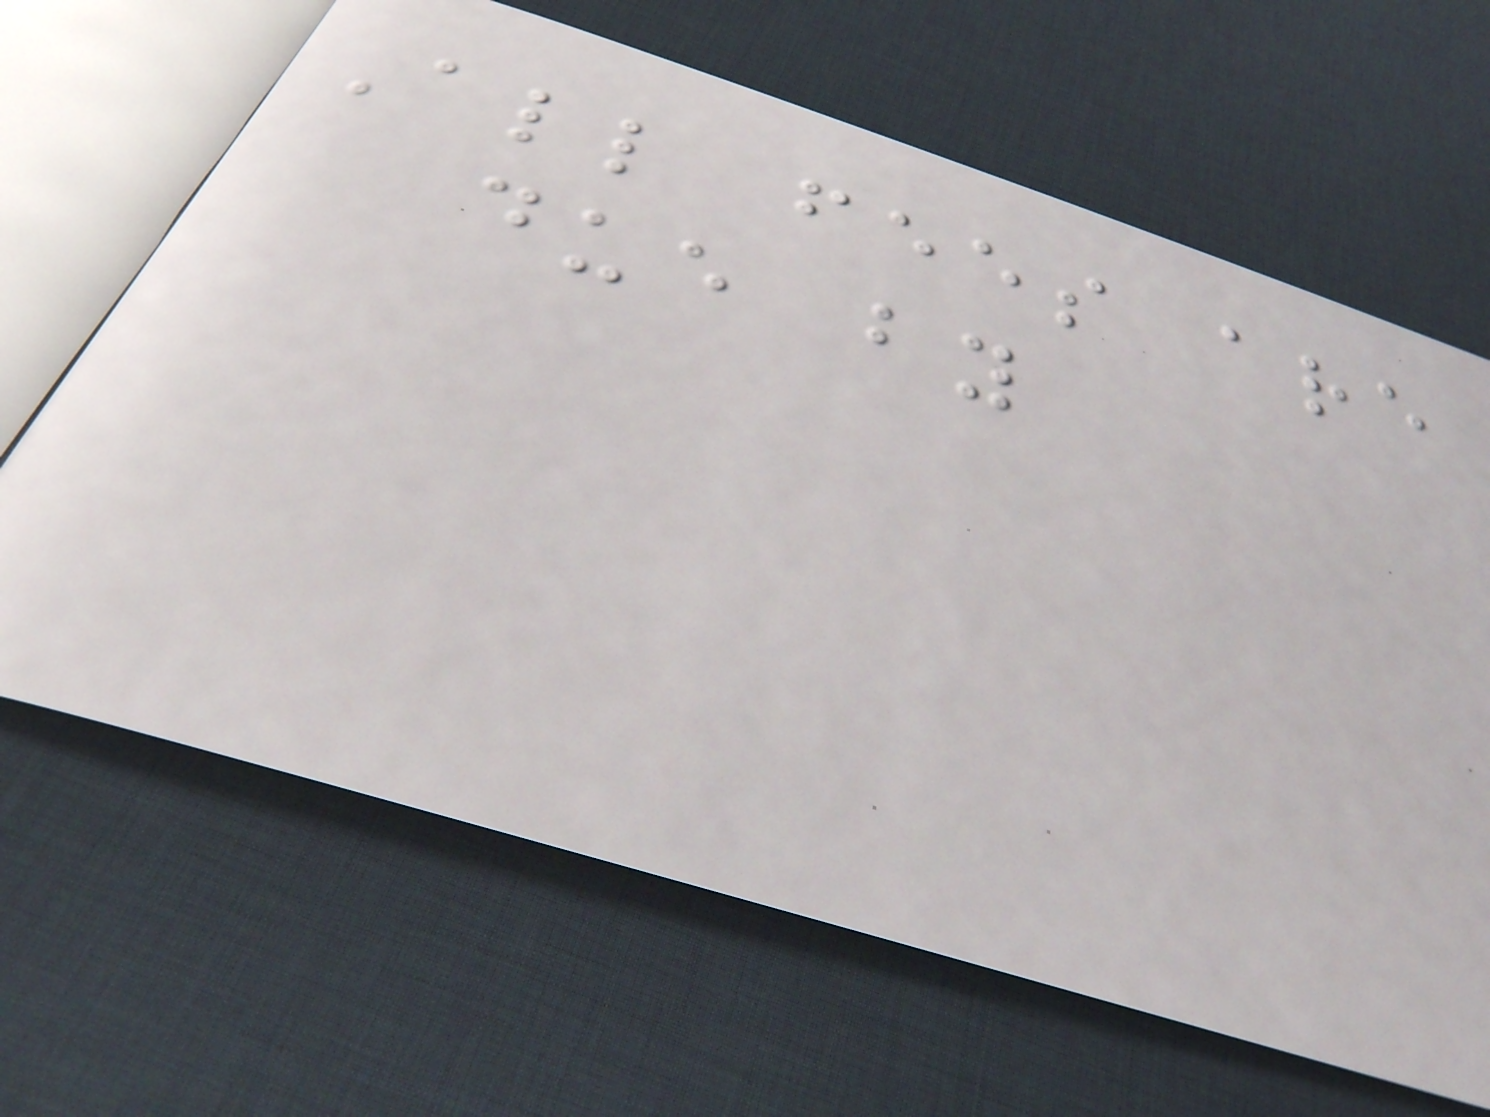All fees are
due by
